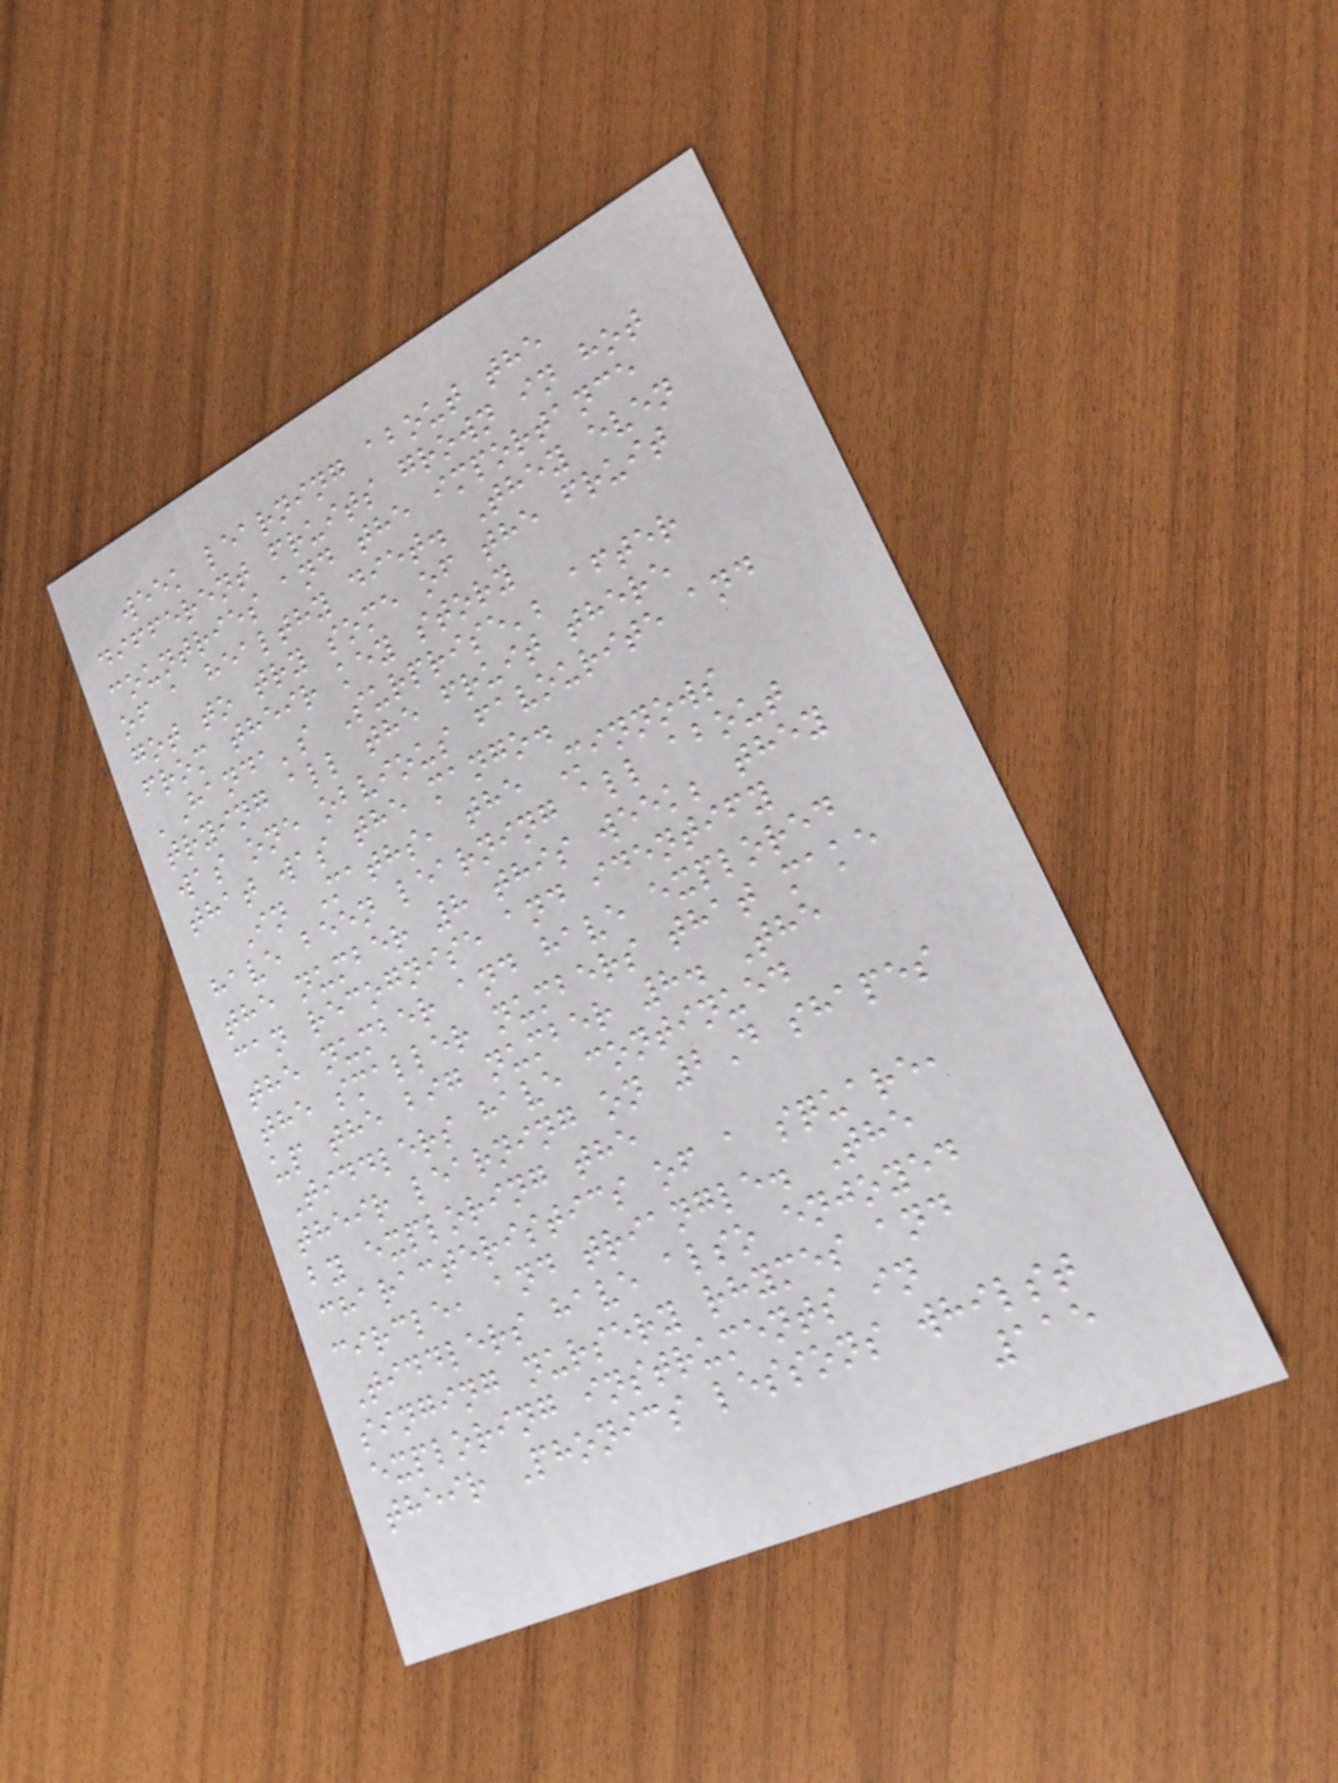week learning about the
different fruits grown in hot
countries and the importance
of a healthy diet. They even
got to try some of the fruit
from their key story
'Handa's Surprise'; after
trying all the fruit there
was one obvious favourite and
that was the mango.
In Maths, the Minnows
have been learning all about
the number 8 this week; they
can recognise and identify
the number and have explored
the smaller numbers that make
up the big number 8. The
Tiddlers have continued
their learning on 2D shapes
by exploring the
characteristics of a square,
circle, and triangle. The
Tiddlers have also enjoyed
singing nursery rhymes and
exploring instruments in
their Phonics lessons whilst
115
